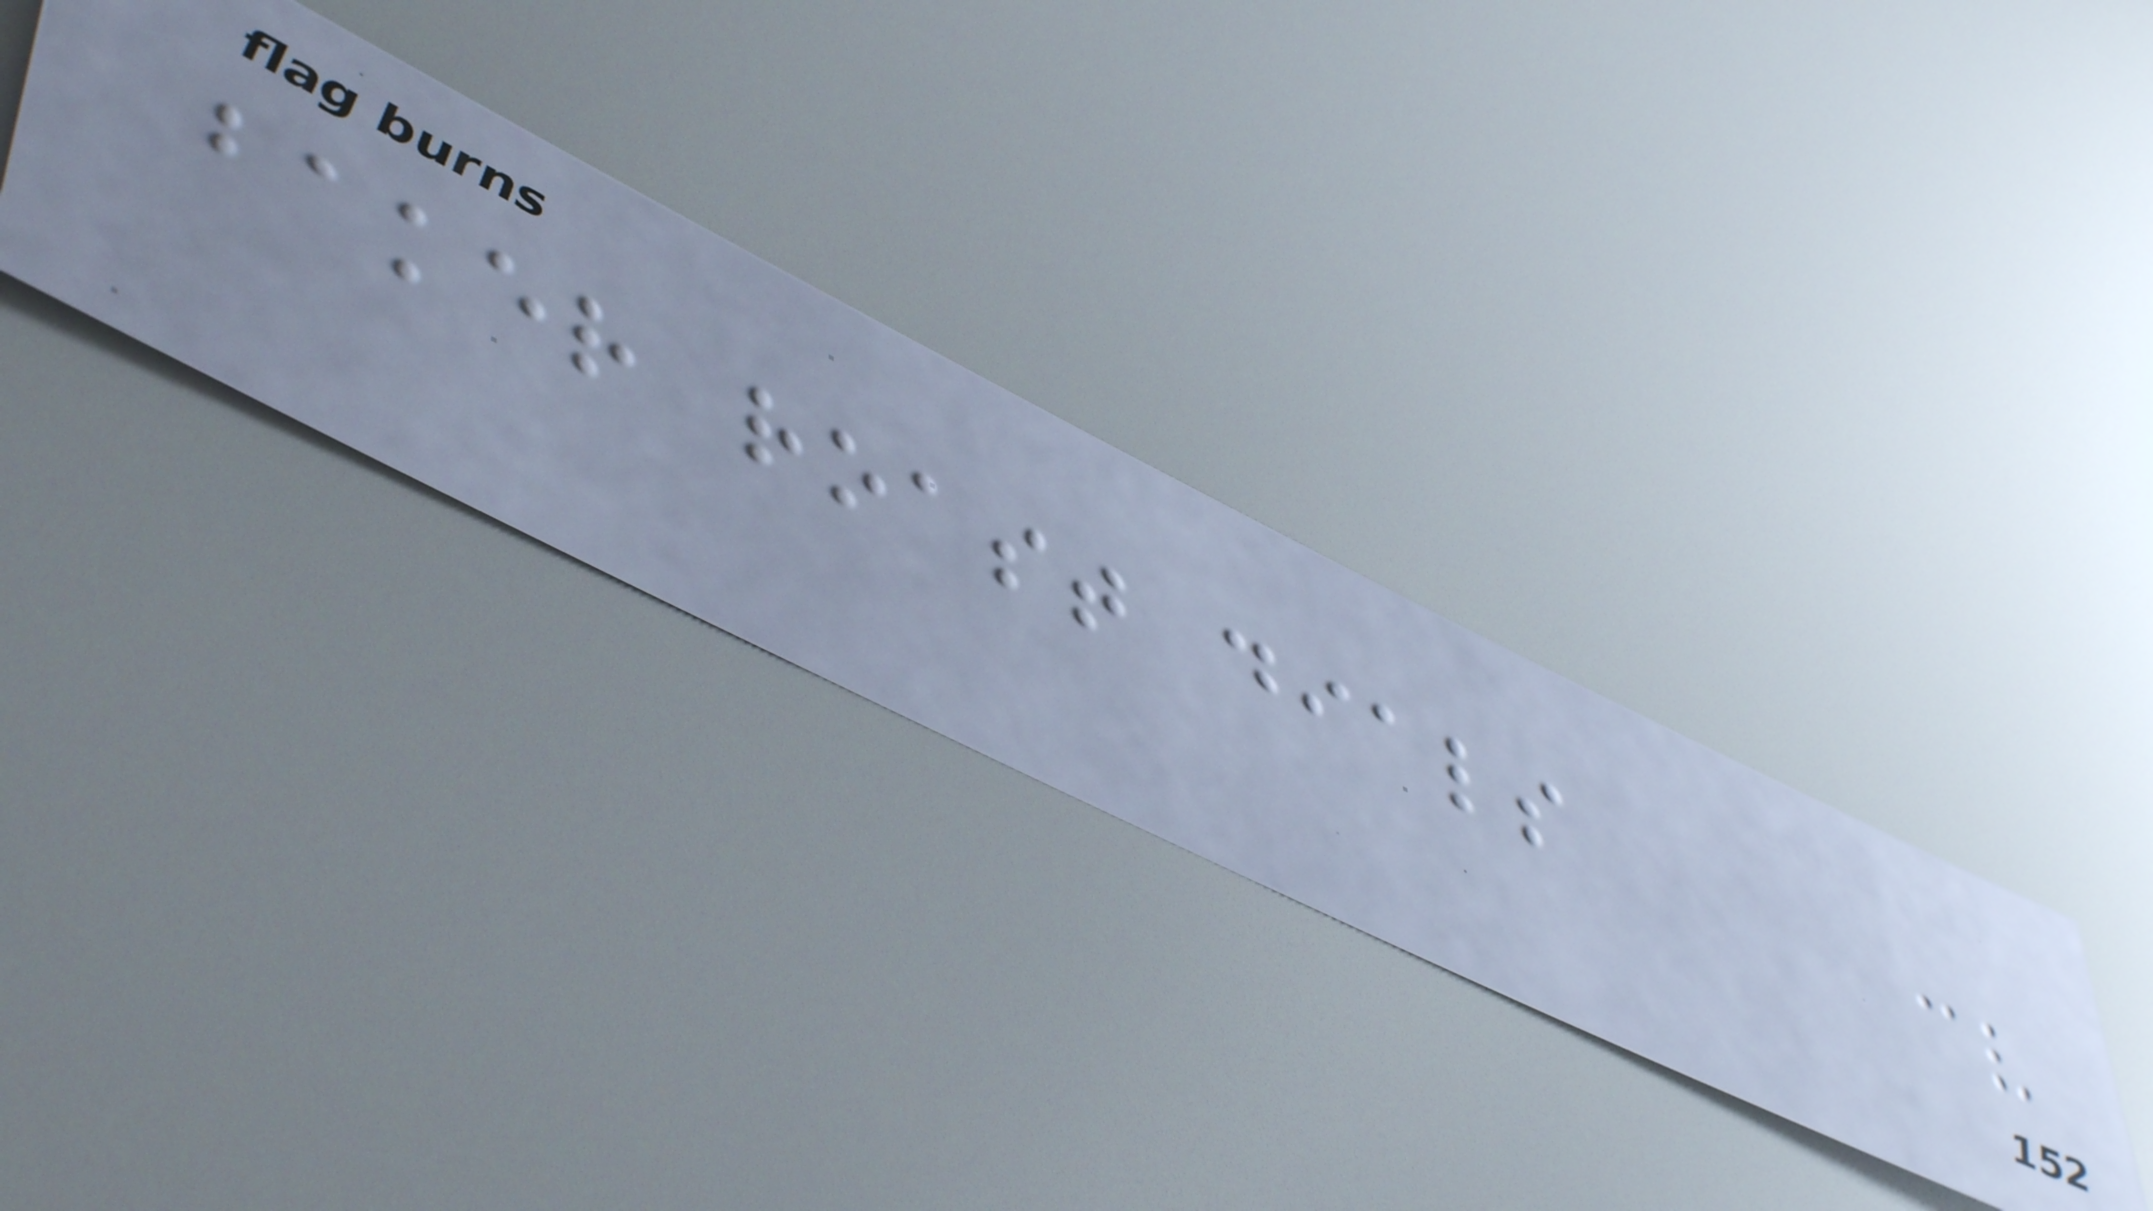baker roast dials
